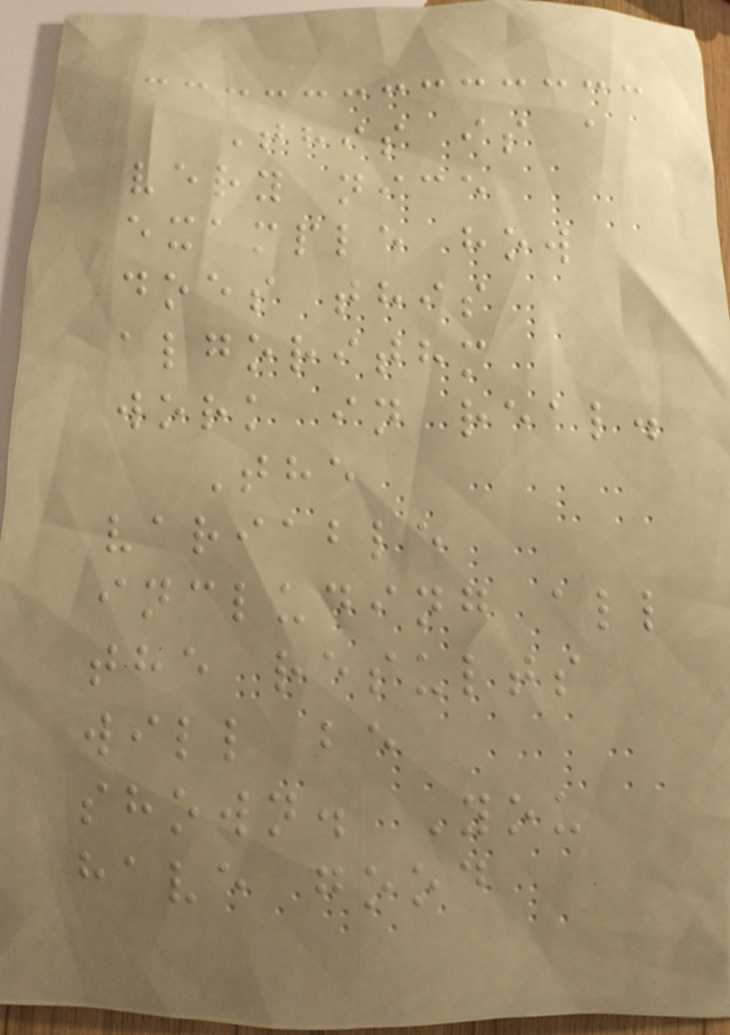This is a
very nice
example how
does this
algorithm
work in real.
The
variable
including all
the results
will be
shown. You
have good
